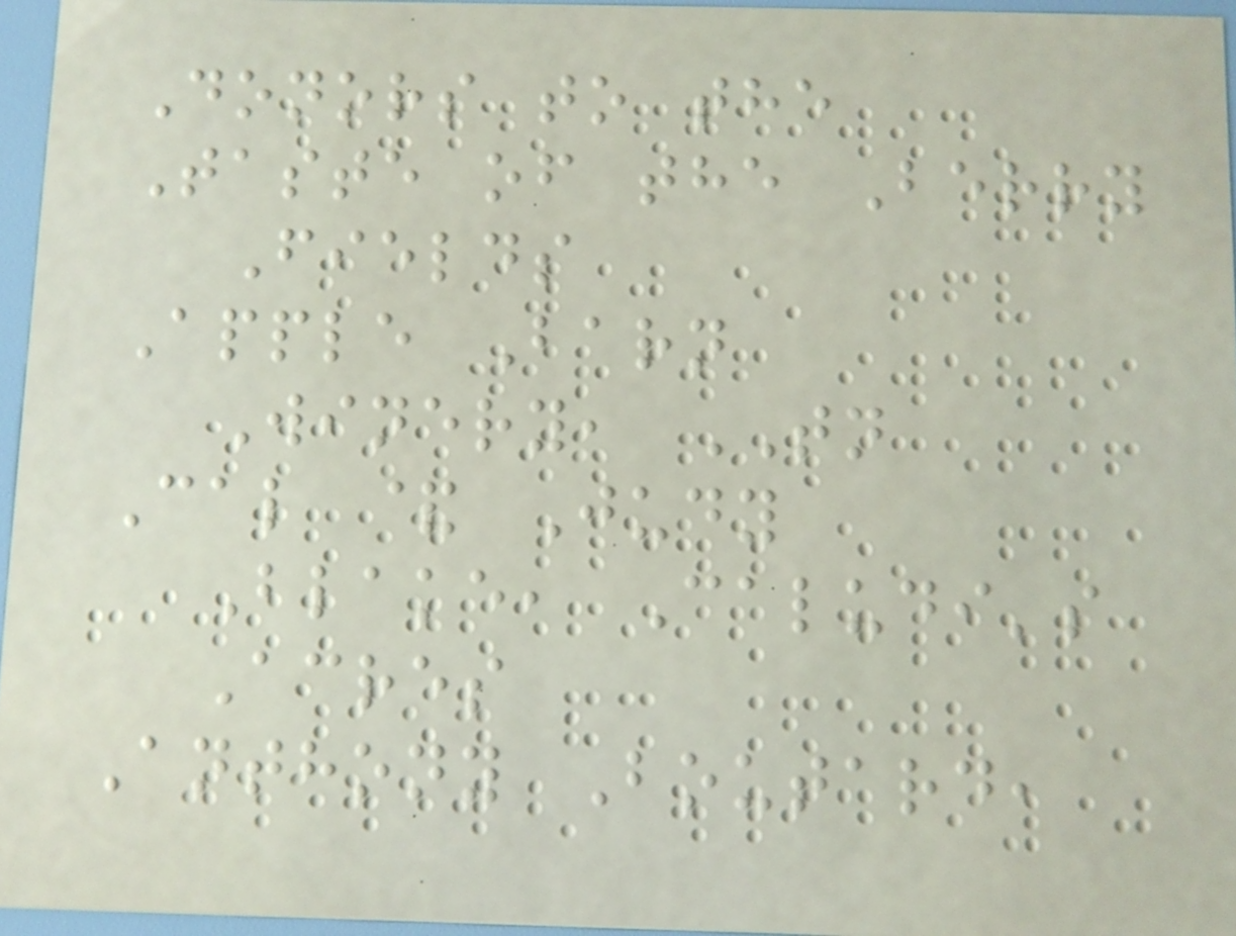Donors to the
Taste of the Berry
Fields
Apple Barn
Winery, TN
Cal & Judy
Blake, Caludi's
Acres
Anthony Boutard,
